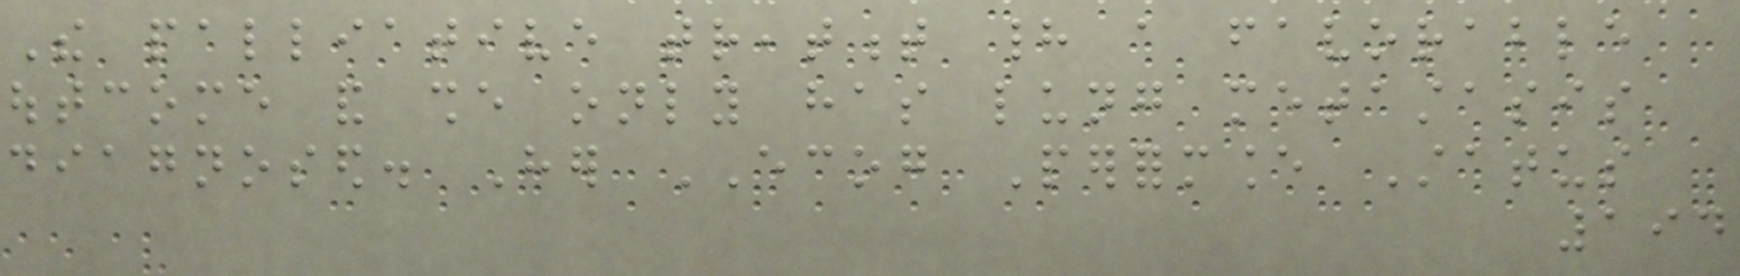The palliative treatment had a favorable
outcome and she only has lung metastasis
diagnosed. Her ECOG Performance Status
194
